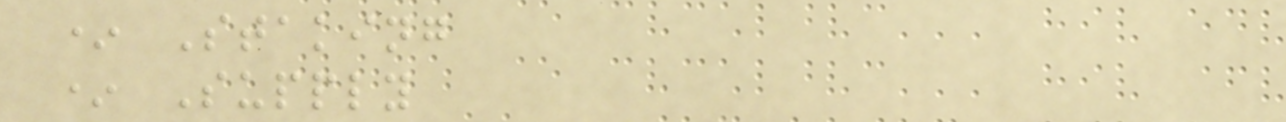* Staking
* Supply
